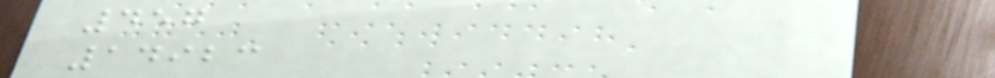457
14923
